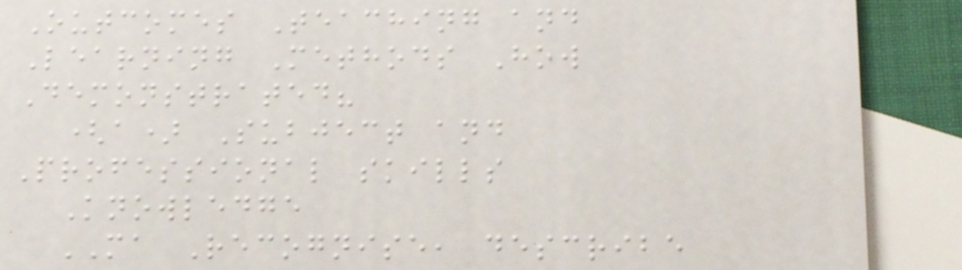Outcomes Teaching and
Learning Methods How
Demonstrated?
(a) Subject and
Professional skills
Knowledge
MA Recognise, describe
